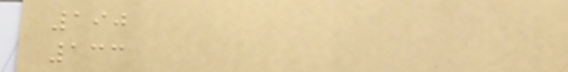190
133
